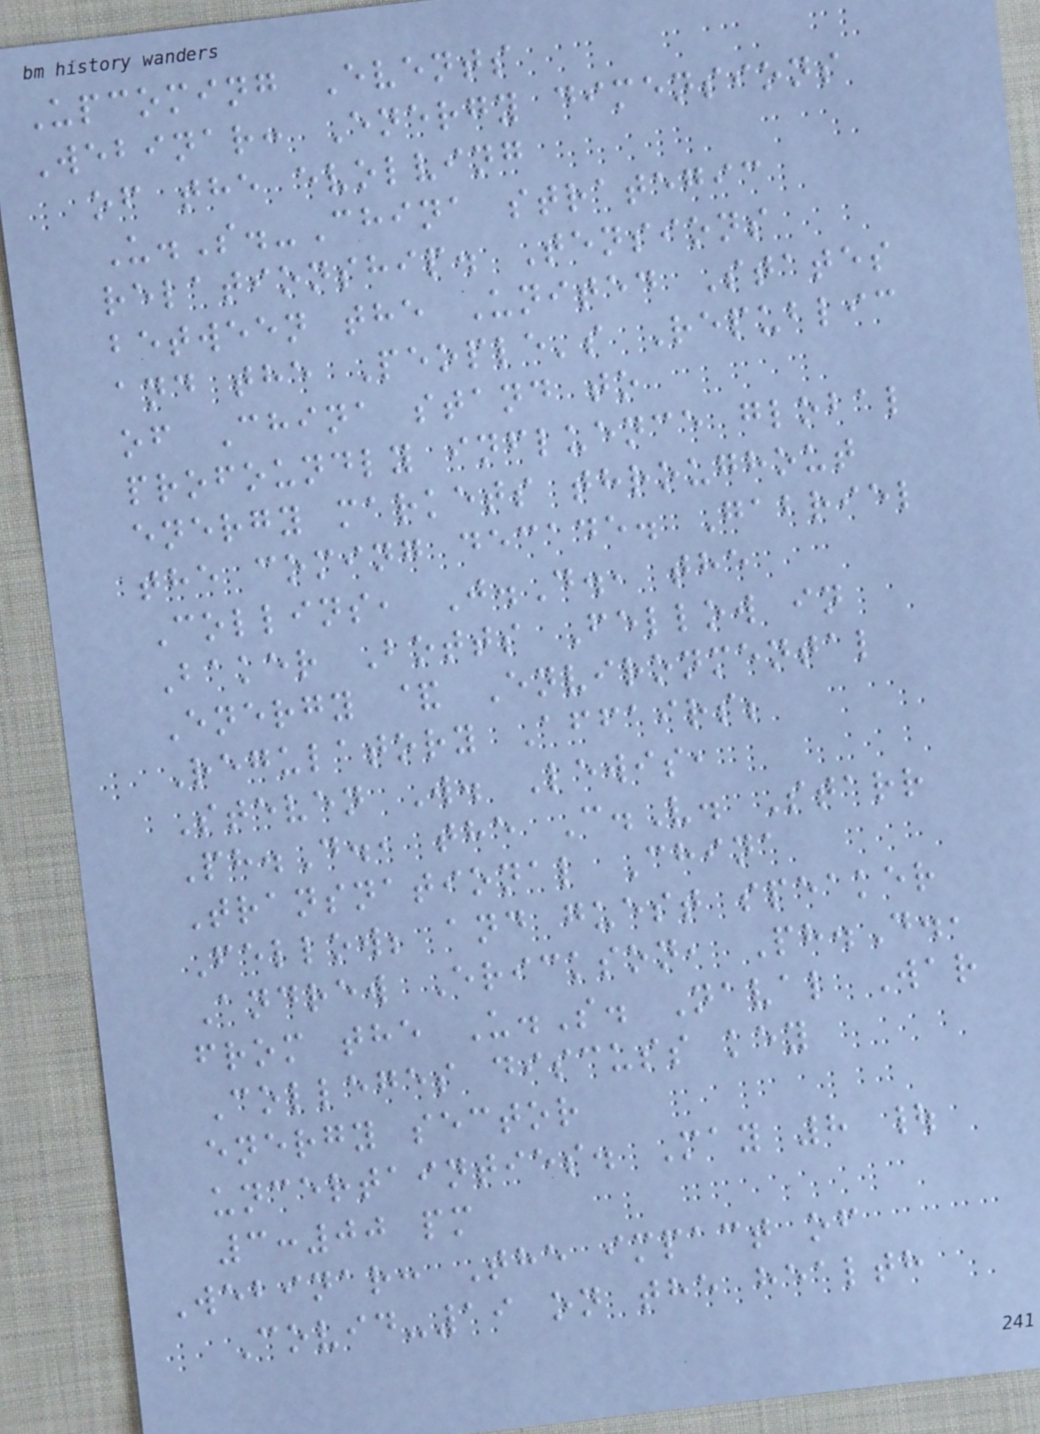Upcoming Events
Webinar: Energy dimensions
of the evolving
U.S.-China strategic
relationship. Tensions
between the United States
and the People's Republic
of China stand to
profoundly influence global
energy markets throughout
the coming decade. Gabriel
Collins, J.D., the
Baker Botts Fellow in
Energy & Environmental
Regulatory Affairs;
Steven W. Lewis,
Ph.D., the C.V. Starr
Transnational China
Fellow; and guest speaker
Andrew Erickson, Ph.D.,
from the U.S. Naval War
Colleges discuss key
energy sector
uncertainties. May 8 |
3:00 pm
Webinar: The impact of
Covid-19 on the health
